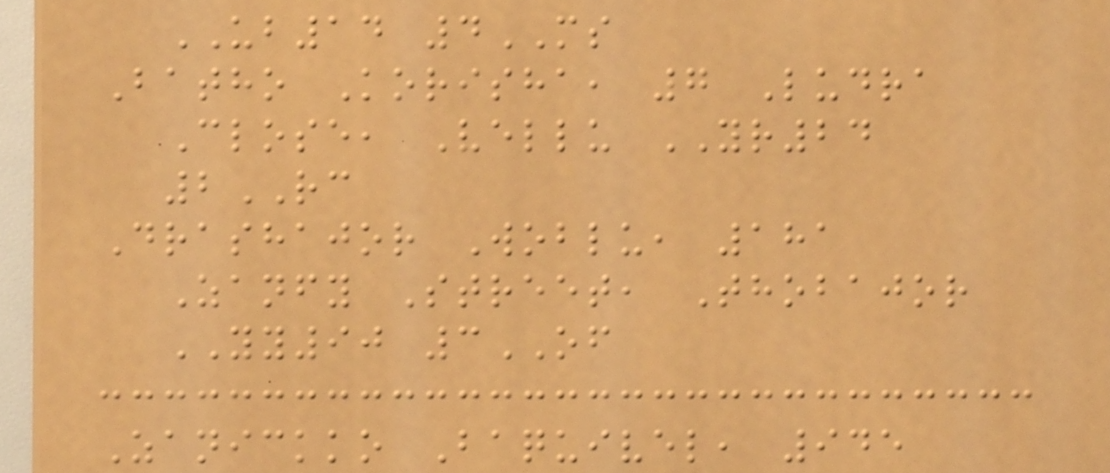UB14 4MS
Batho Korisha, 7 Ludra
Close, Vellu YR24
2RC
Drashajor Woblu, 181
Zanfy Street, Thobajor
YY90 3OF
Zanickko Baquivel, 945
